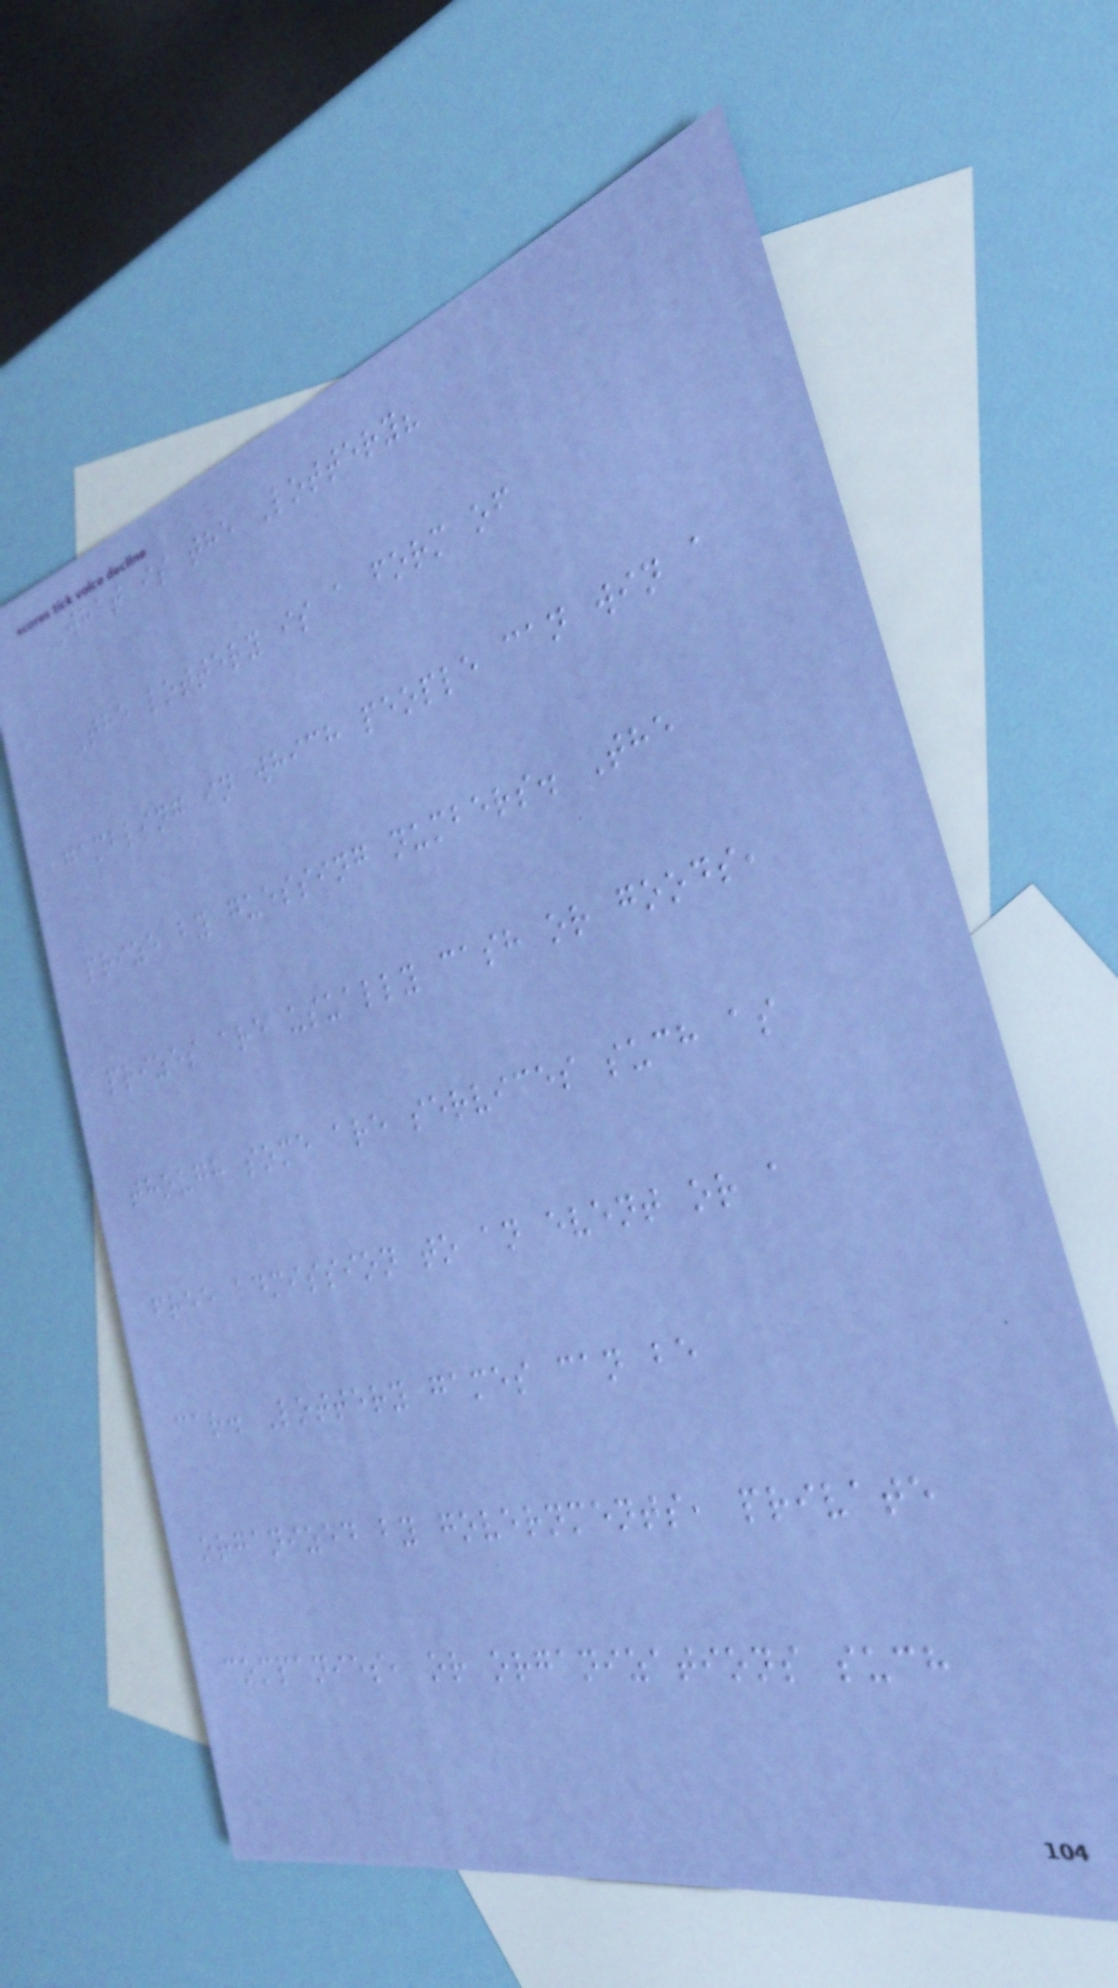What is the Lottery?
The lottery is a form of
gambling in which people can win a
prize by guessing numbers. The
prizes are usually cash or goods,
though some are services such as
free admission to an event or a
car. Lottery games can be
organized by governments, private
companies, or organizations such
